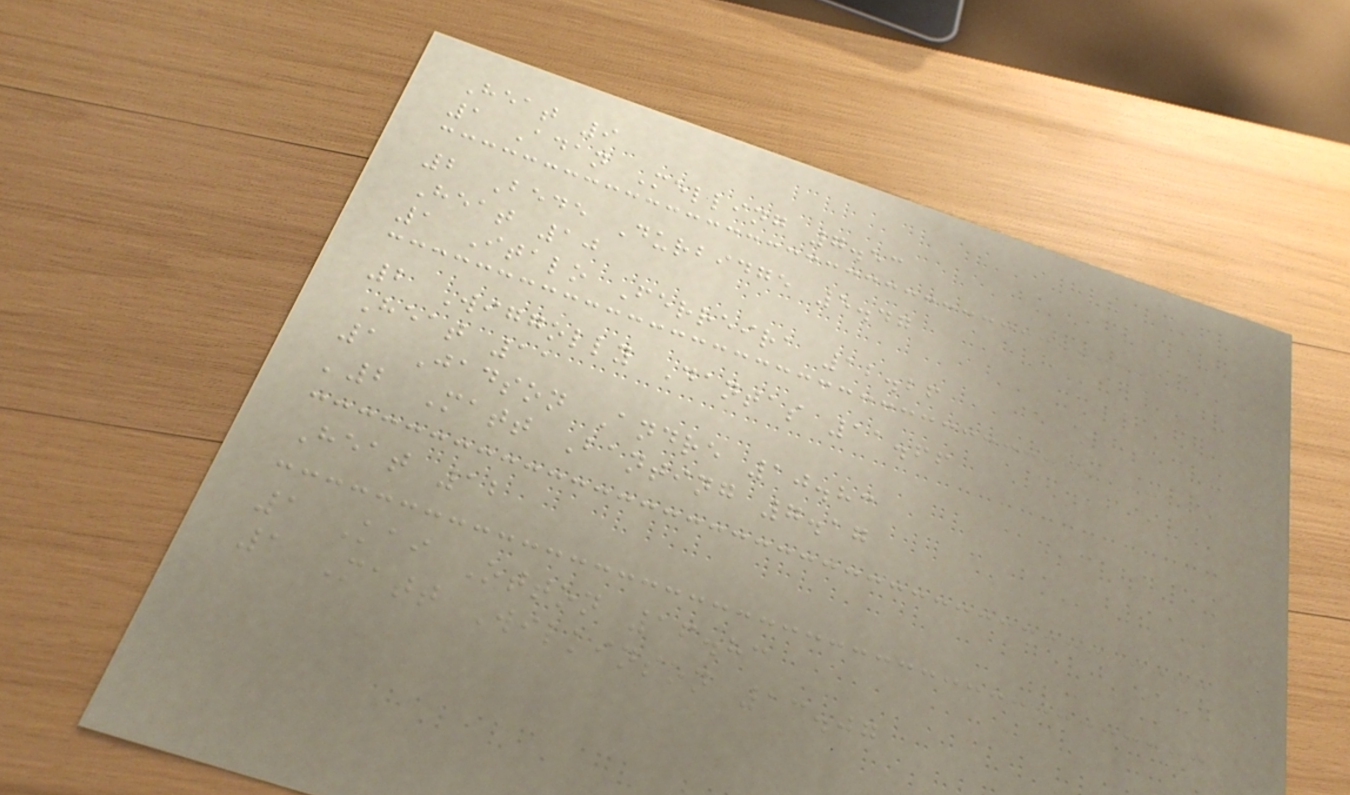Heat 9
1 Adan Melling 7.53
2 Bede Durbidge 5.47
Heat 10
1 Italo Ferreira 12.26
2 Wiggolly Dantas 11.66
Heat 11
1 Jadson Andre 10.83
'2 Matt Banting 7.17
Heat 12
1 Kai Otton 16.83
1 Matt Wilkinson 13.07
